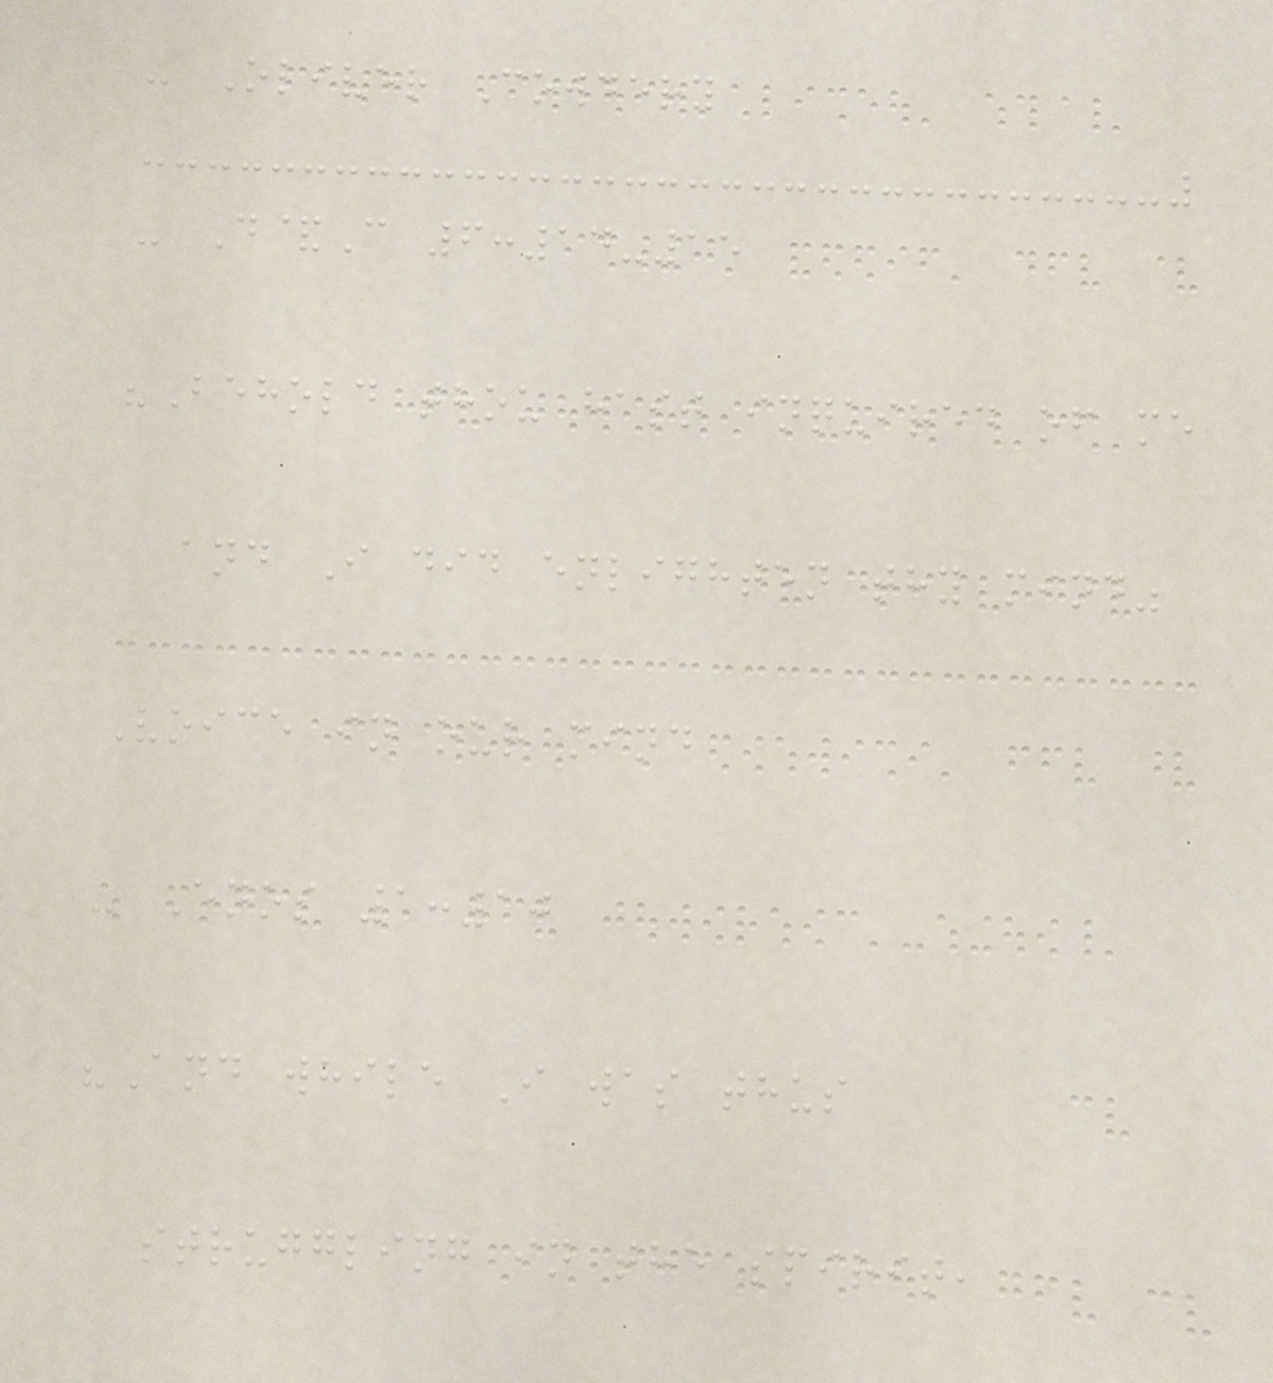- Oliver Cowdery
- D&C 6:14-15
"Behold thou hast inquired of me
and I did enlighten thy mind"
Voice in our mind
- Enos 1:10
"And while I was thus
struggling in the spirit,
